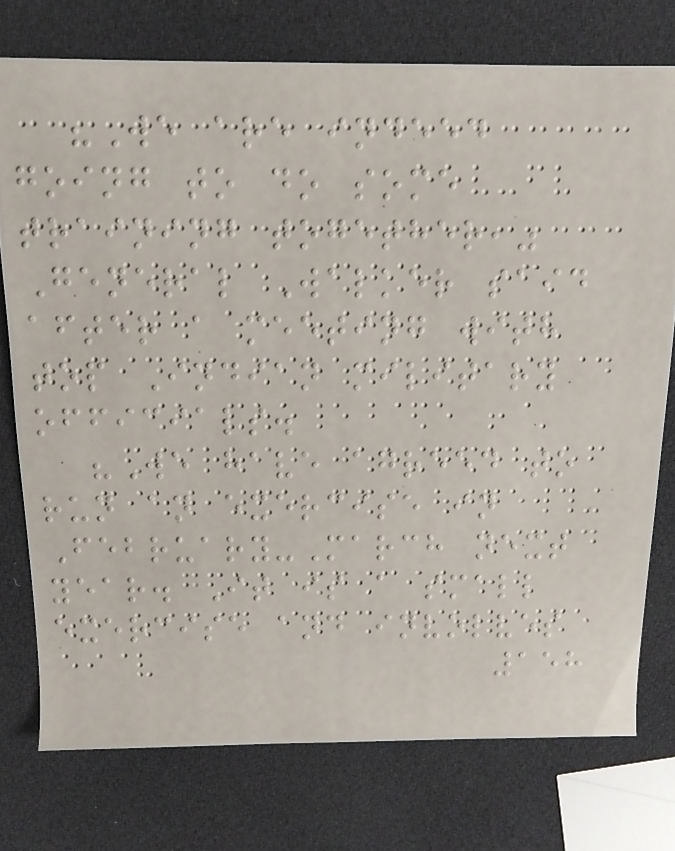"We are indeed
going to do some
training together,"
General Walker said
after a meeting with
top Indian military
officials.
"We have agreed to
run an exercise in
February-March next
year. It is a small
exercise and involves
158
